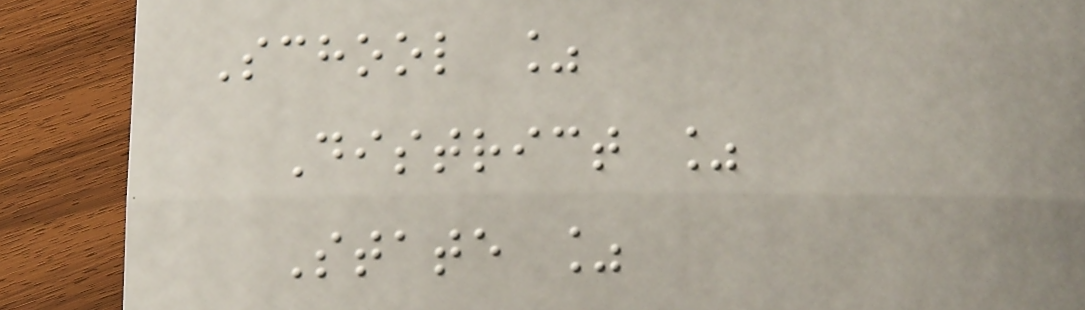School %
District %
State %
